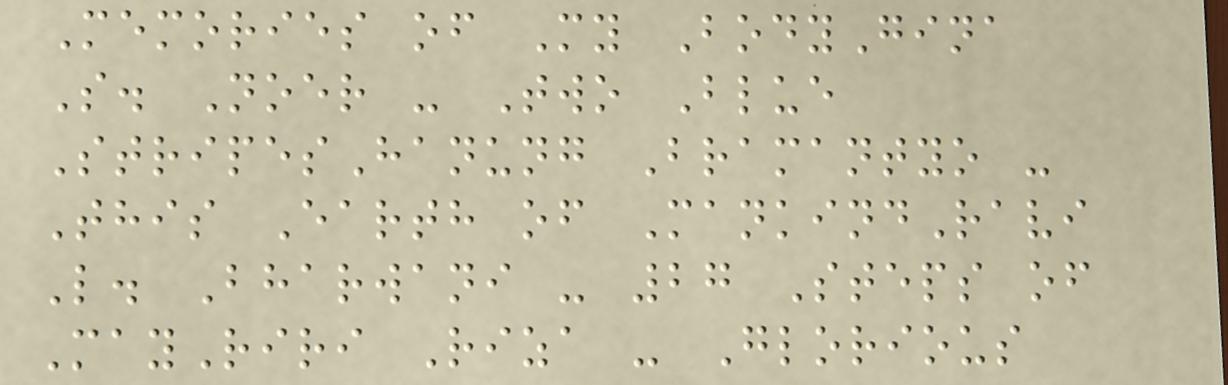Memories of My BodyGina
S. Noer - Two Blue
StripesHanung Bramantyo -
This Earth of MankindRavi
L. Bharwani - 27 Steps of
MayRiri Riza - Glorious
